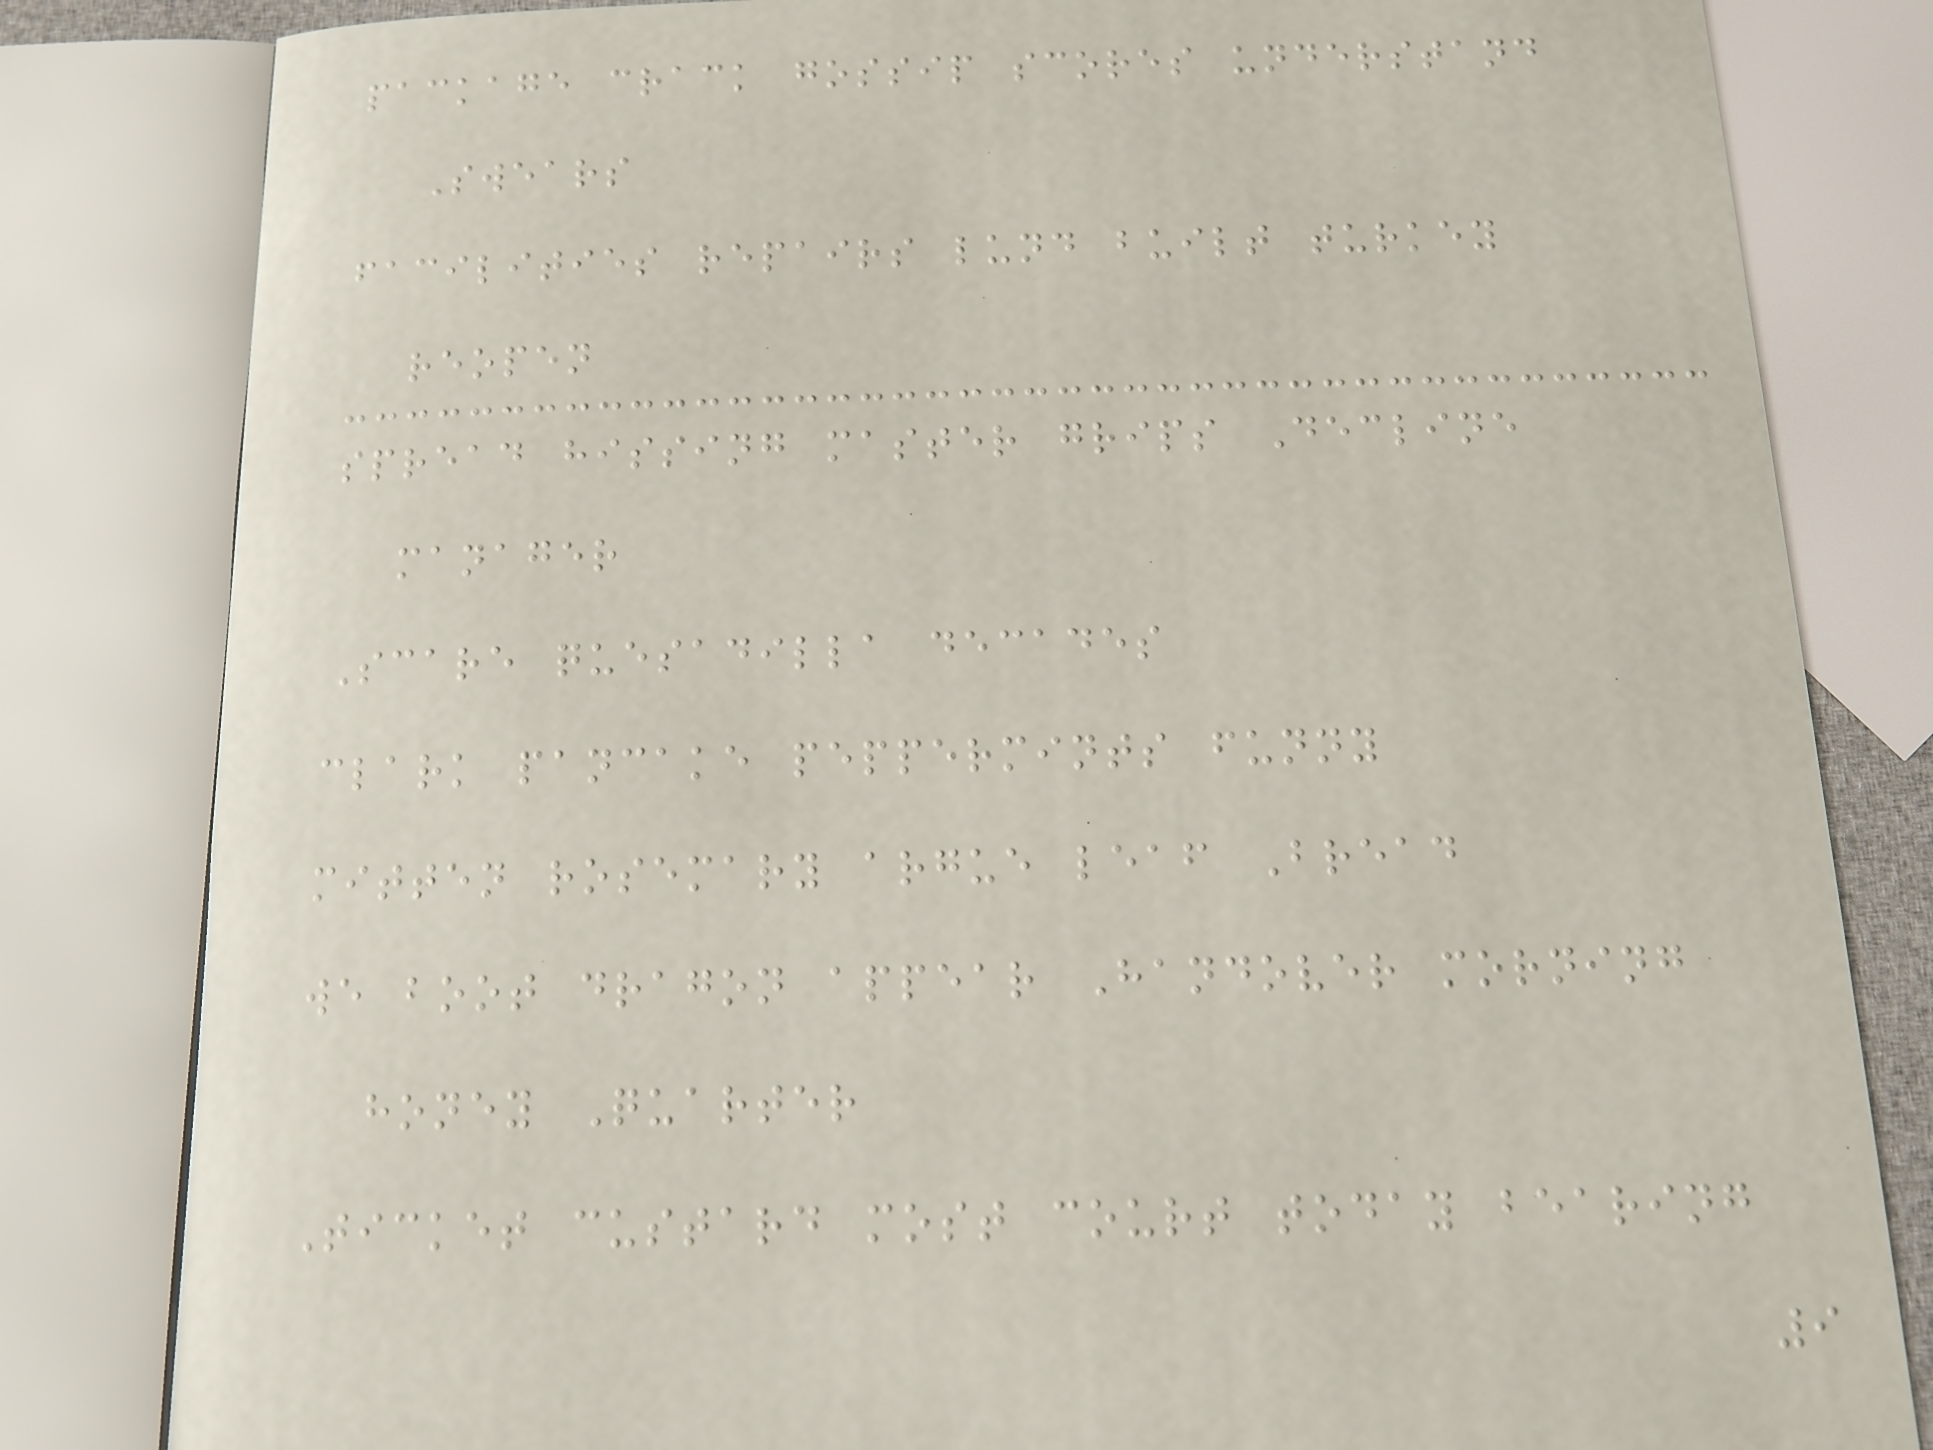package crack gossip scores understand
Swears
facilities repairs lund built turkey
reopen
spread hissing master grips Decline
manager
Scare quesadilla decades
clark pancake peppermints funny
mitten rosemary argue leaf Bread
we boot dragon appear Handover morning
honey Quarter
Ticket custard most court today bearing
9
